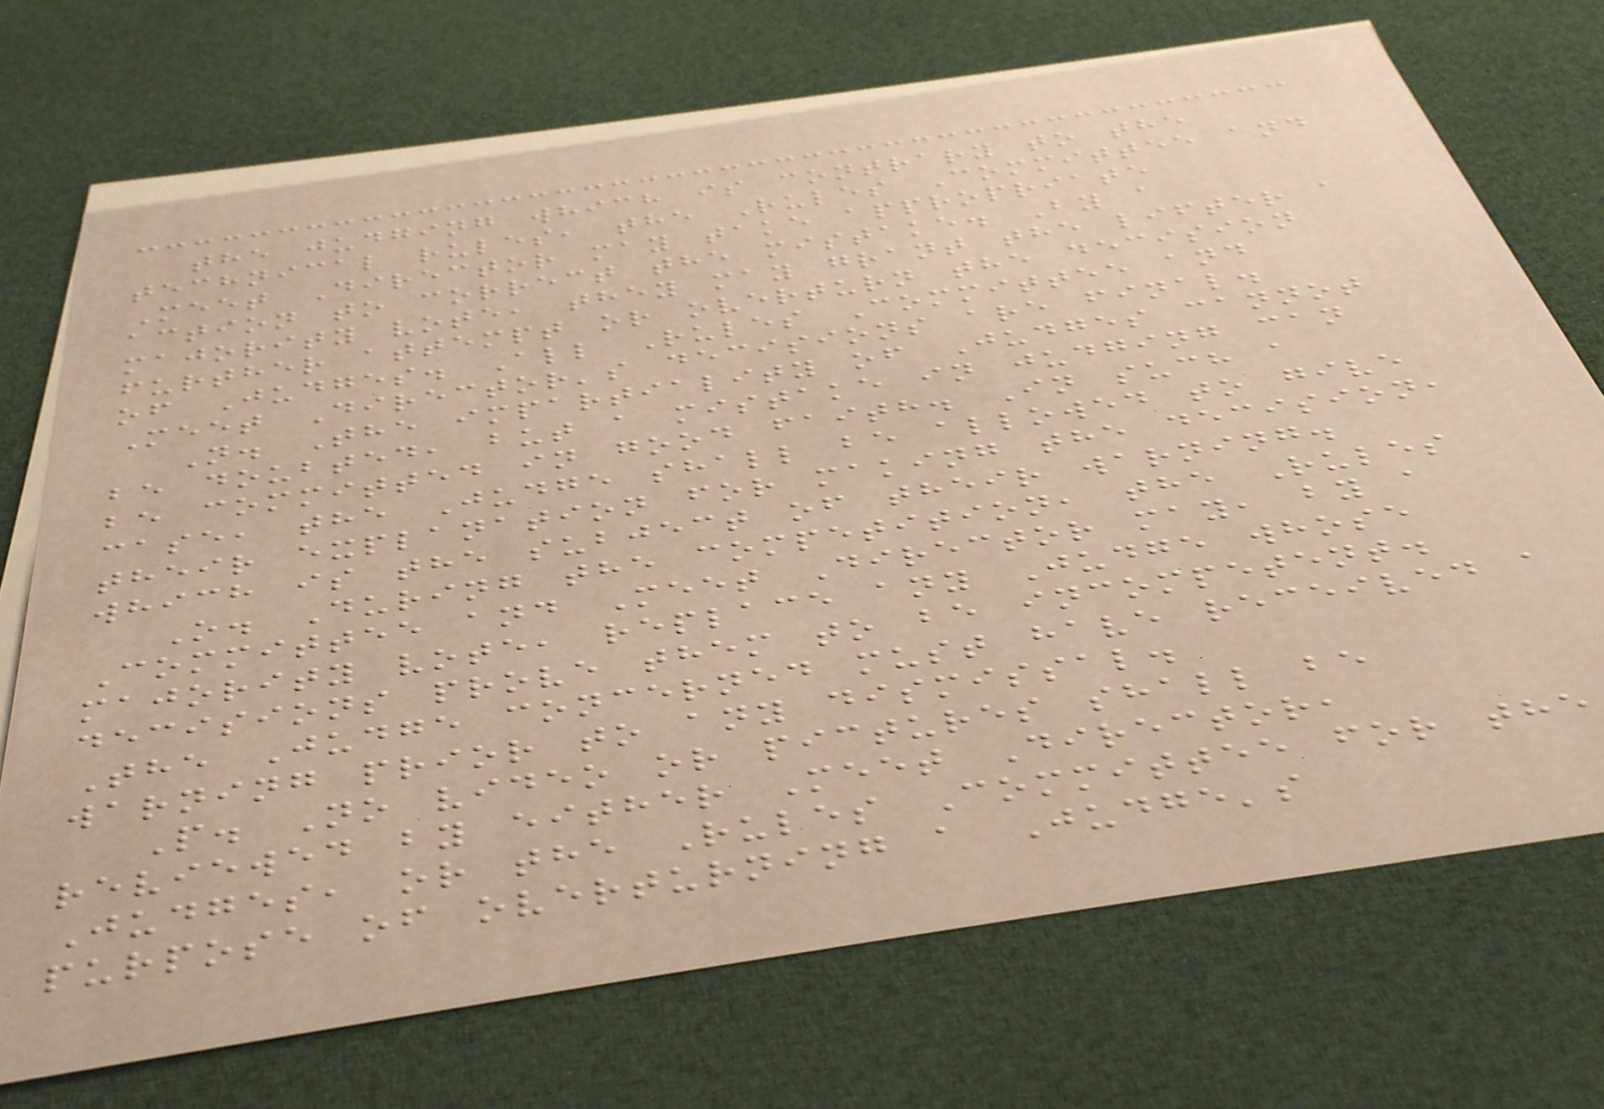the judging which is contrary to the
technical rules, the Rules Committee and
Meet Director may take appropriate
action to correct the mistake. By a
majority vote, they may grant the lifter a
further attempt or overturn the decision
of Judges. All Rules Committee and
Meet Director's decisions are final.
N. The impartiality of Judges cannot
be doubted, but a mistake in judging can
be committed in good faith. In such a
case, the Judge shall be allowed to give
their explanation for making the decision,
which is the subject of their warning.
O. During the competition, the Rules
Committee and Meet Director may, by a
majority vote, replace any Judge whose
decisions prove them to be incompetent.
The Judge concerned must have received a
warning prior to any dismissal.
P. No video or pictures shall be
reviewed by either Meet Director,
Judges, or the Rules Committee for the
purpose of overturning a Judge's
